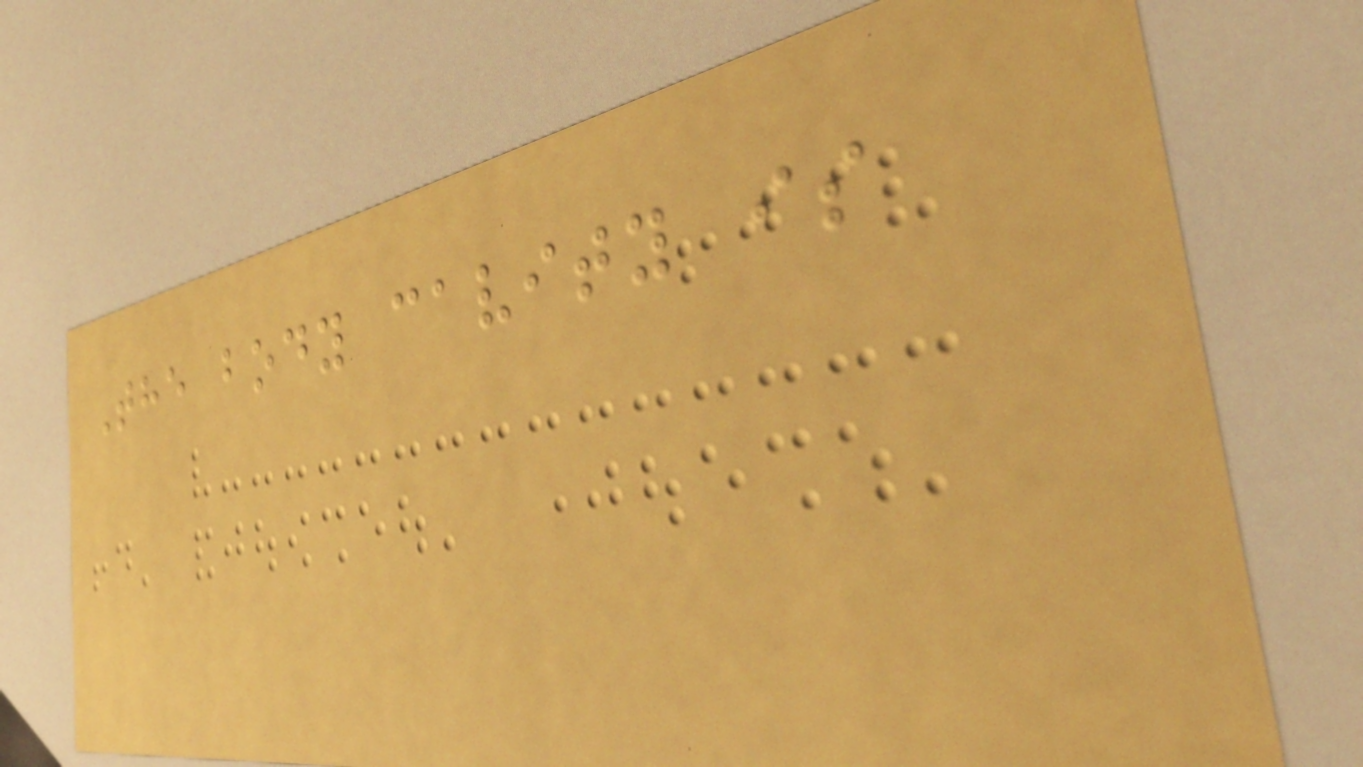The body cavity is
